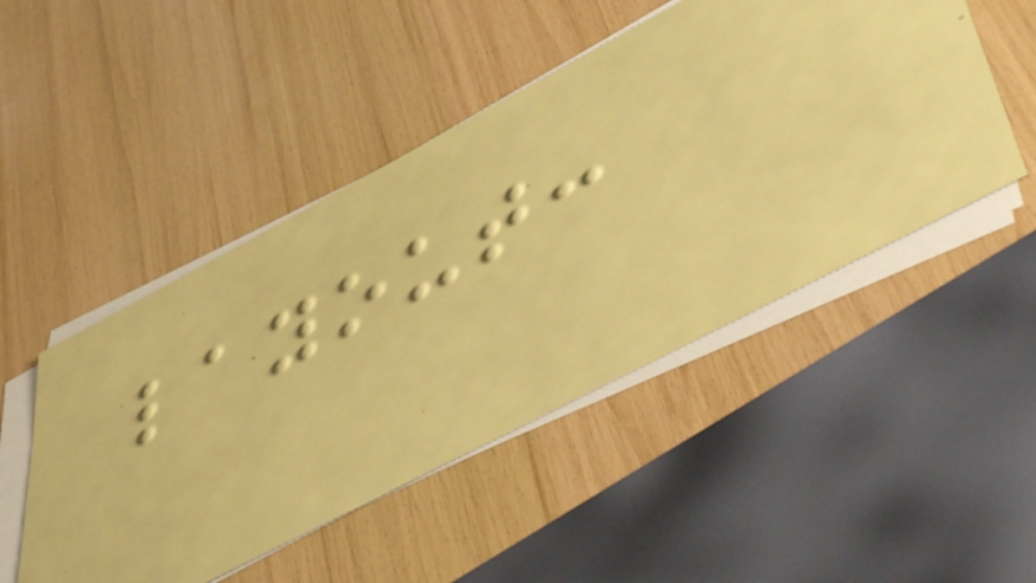layout:
